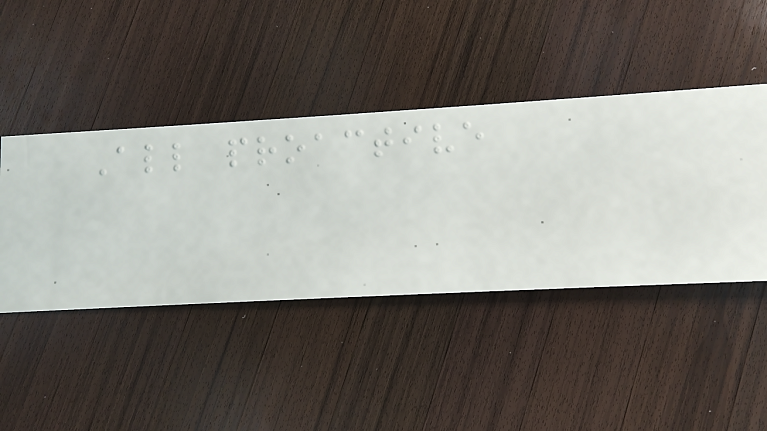All proactive
